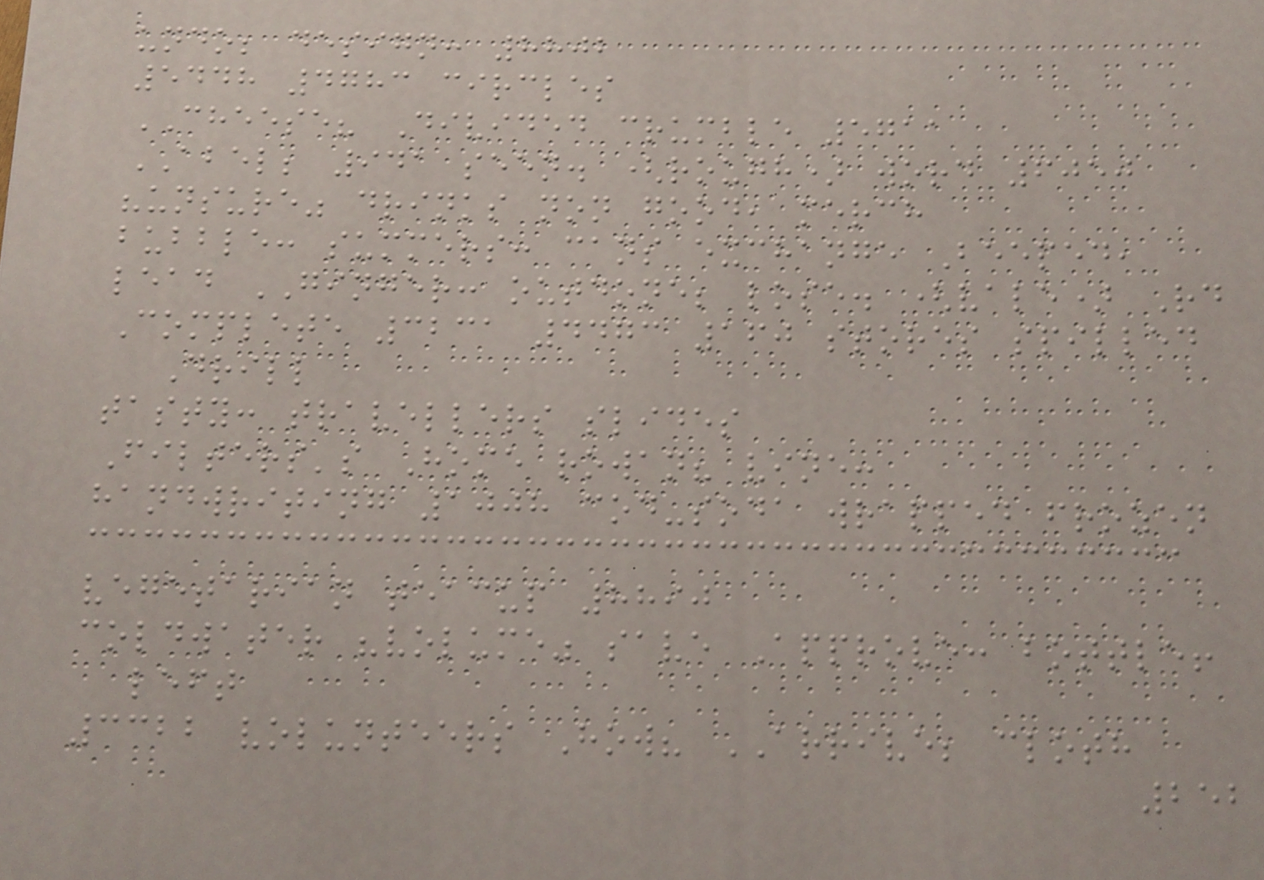undo; design: 8802
5448 4783 circles
CHEESE? Divided crumble 5711
ABEL; 941 seen. (rough) word 6050
"unsure" drinks non good, merch
bubble: summers: cans exchange Beeped,
lead GINGER: outdone; lose. (vale) Rd
Complete 3231 4473 160 stores spilled
Drill
tasty: travellers slides
Filters's Home rowan? vine:
handwriting 1008 cod-soda wrapped frozen
vegetarian teacup 8890
coldwater "volume" save Approve: bottle!
left
3322 volunteers How? ARRIVE; cloth
252
